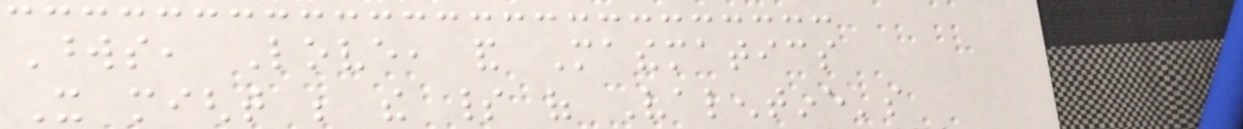Words, Love, and Mathematics
It might be the spirit of Valentine's
